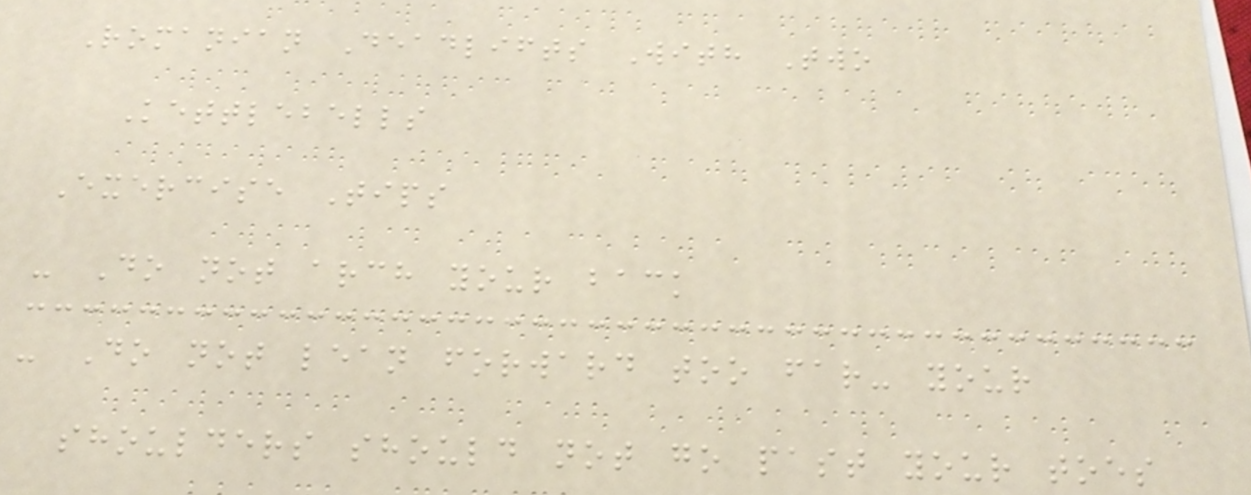Romanian Deadlifts With Two
Kettlebells
Exercise Tips
- Do not arch your back
- Do not lean forward too far- your
shoulders should not go past your toes
